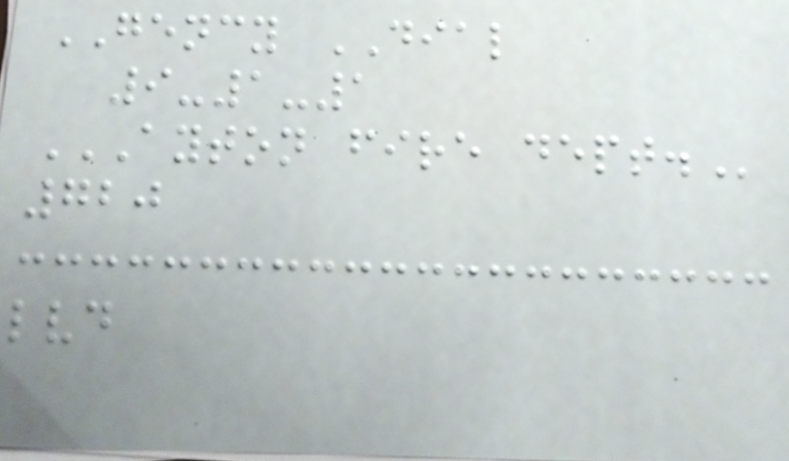GENCY DIAL
9-1-1
AYTON FIRE DEPT.
720
lvd
